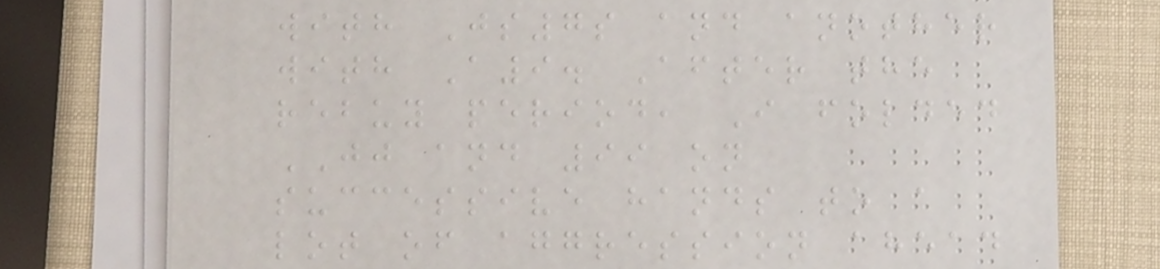with Js7s and another
with A9. After the
rebuy period, I folded
JJ and 99 on
successive hands to a
lot of aggression ahead
